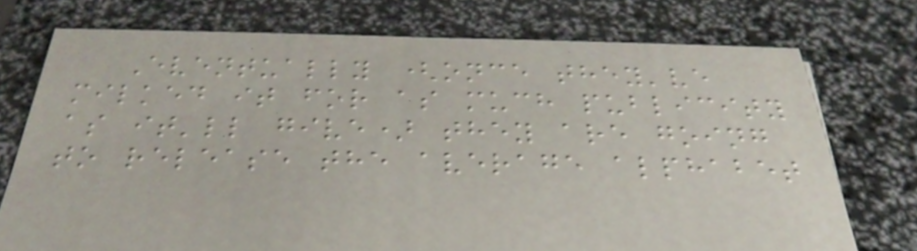Eventually (once they've
milked it for as much publicity
as it'll give) they are going
to release the average alphabet
